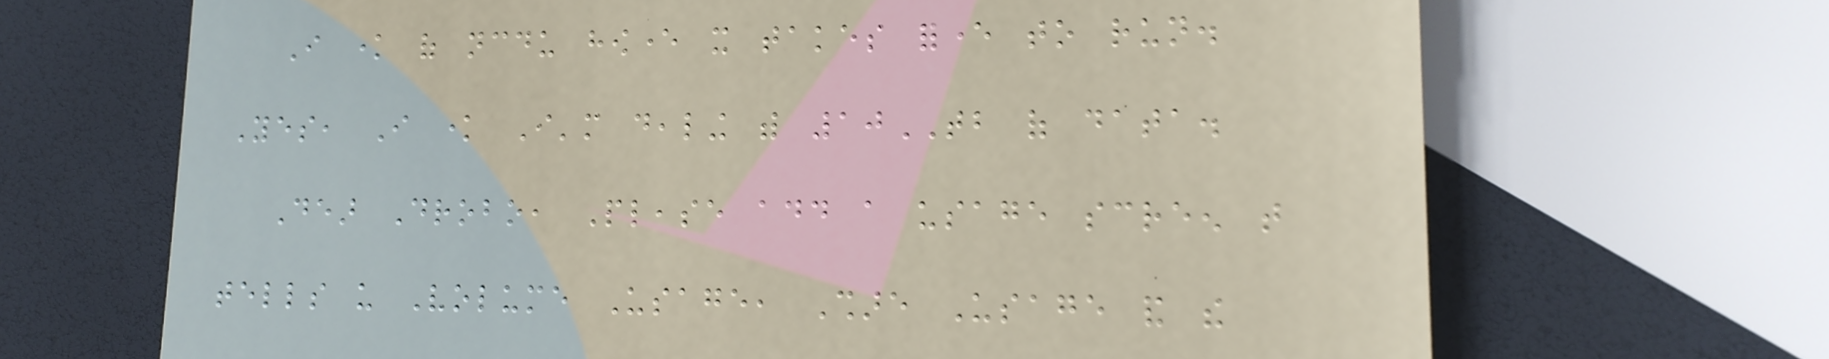I know of ncdu however it takes forever to run.
Yes, I know I'm dealing with 10TB of data.
Dear Drobo, Please add a usage screen that
tells us Volume Usage, Share Usage and the
